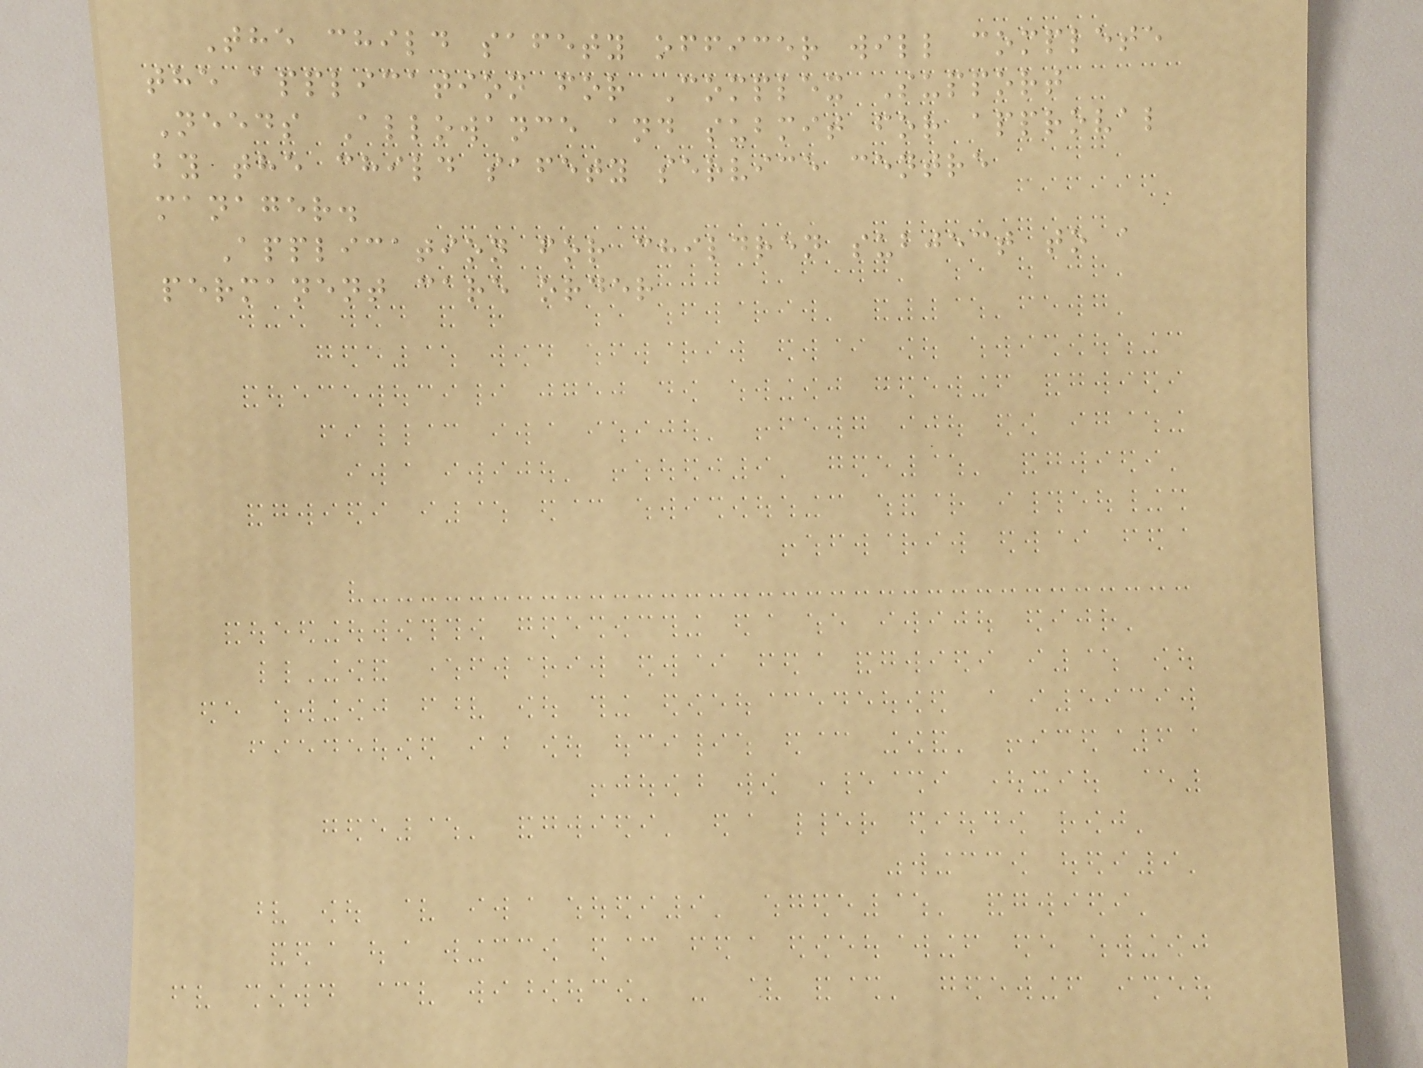The child safety officer will complete
the application for Complex Support
Needs Allowance and submit for approval
by the child safety service centre
manager.
Application for children subject to a
permanent care order
